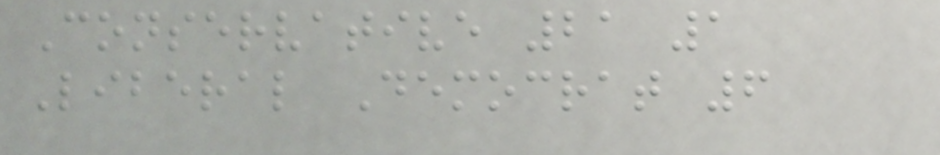Conservative 21 1
Liberal Democrat 6
